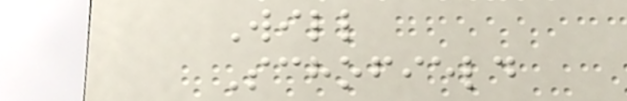Will
Schofield
